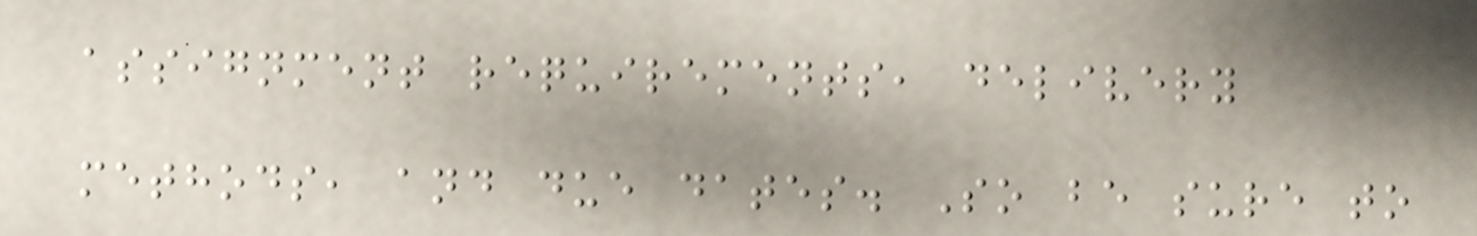assignment requirements, delivery
methods, and due dates. So be sure to
